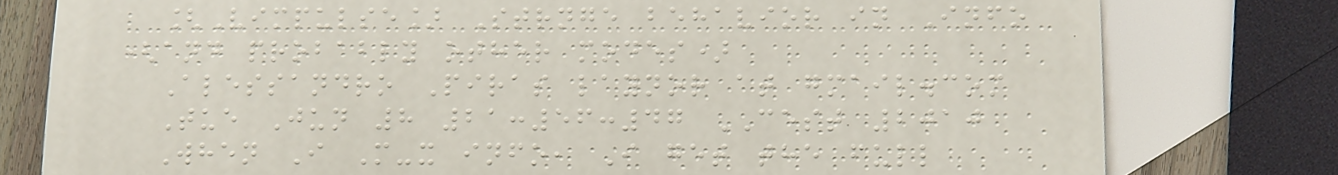[Vimpulse] Strnge behavior in Info
(and probably other modes)
Alessandro Piras laynor at gmail.com
Tue Jun 8 21:56:47 CEST 2010
When I M-x info, I get the full
